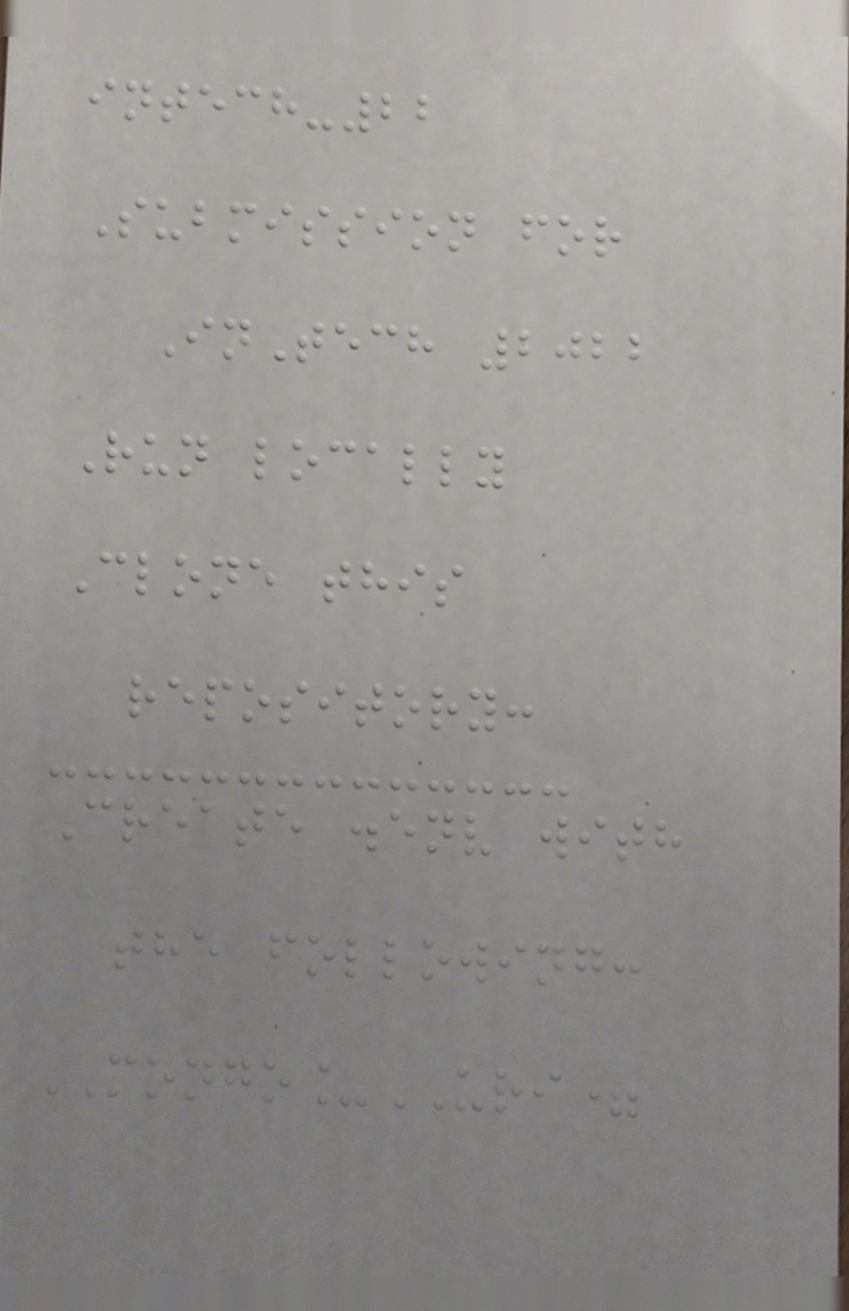intech-22
Submission for
InTech 2022
Run locally
Clone this
repository:
Create .env with
the following:
MONGO_URI=
